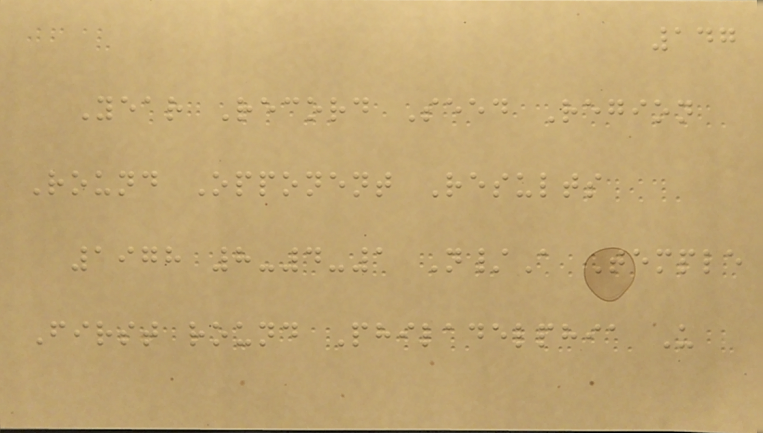147
Year Record Seed Region
Round Opponent Results
1978 8-4-1 N/A Temple
First round Philadelphia U
